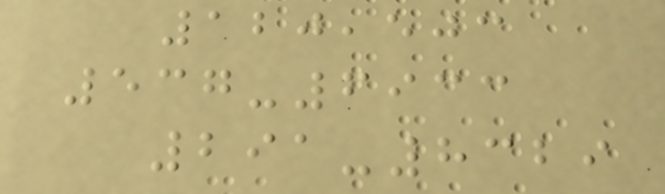120,503
537-6933
291-8329
